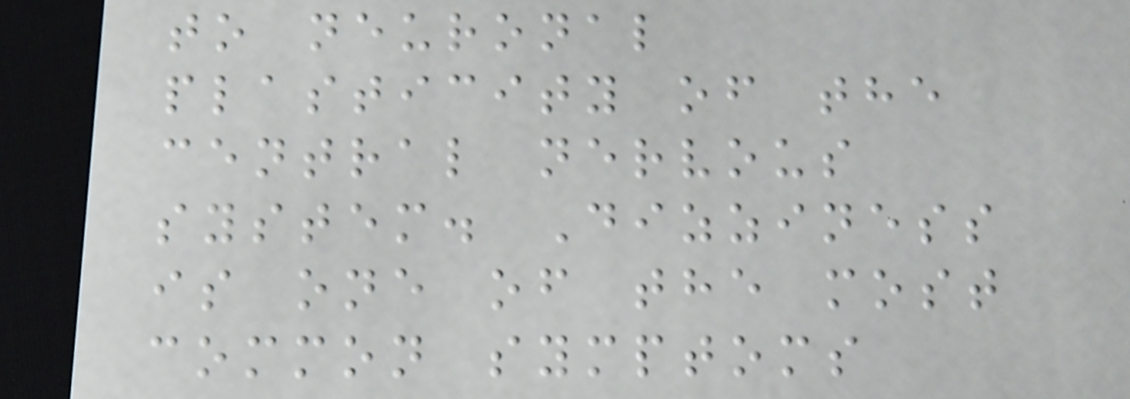to neuronal
plasticity of the
central nervous
system. Dizziness
is one of the most
common symptoms
